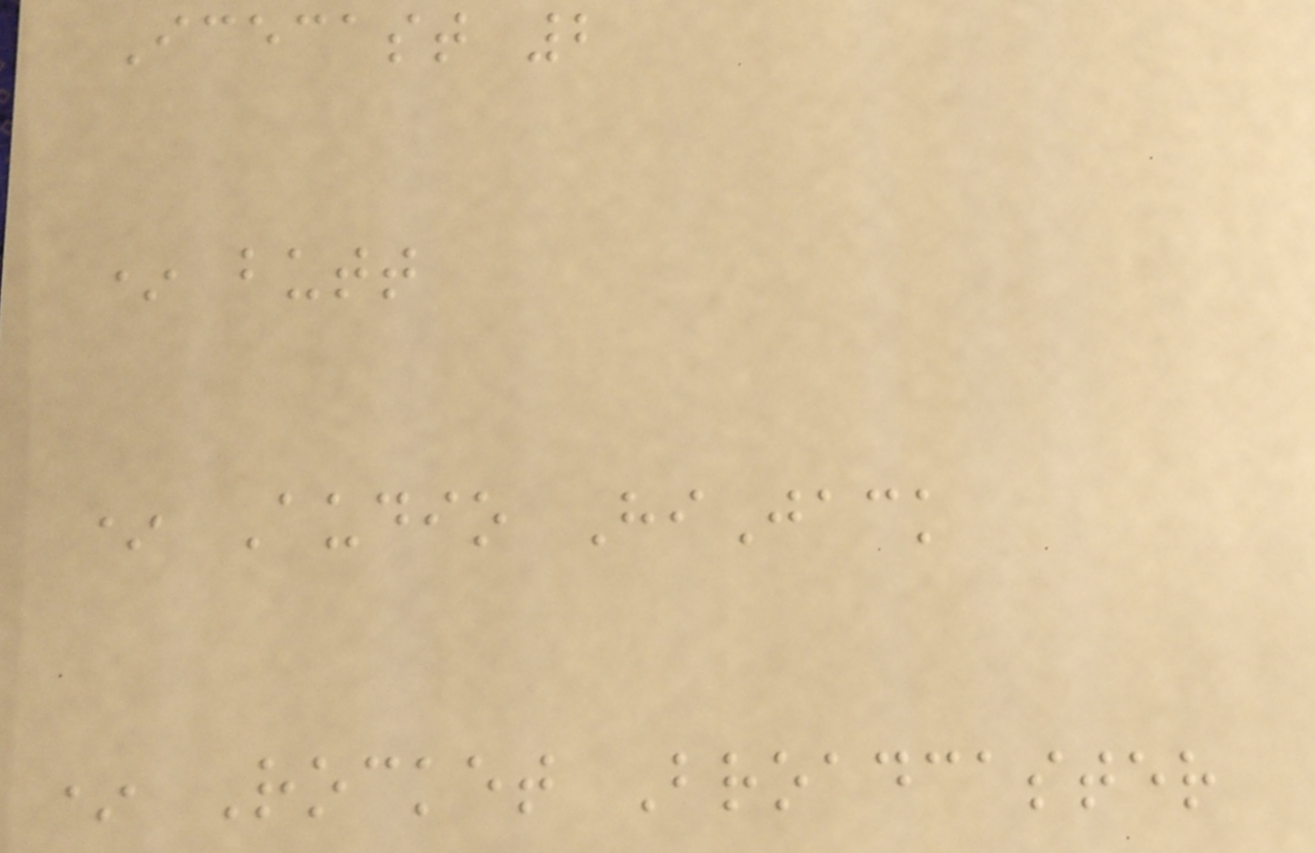Icecast 2
* butt
* Audio HiJack
* Rocket Broadcaster
